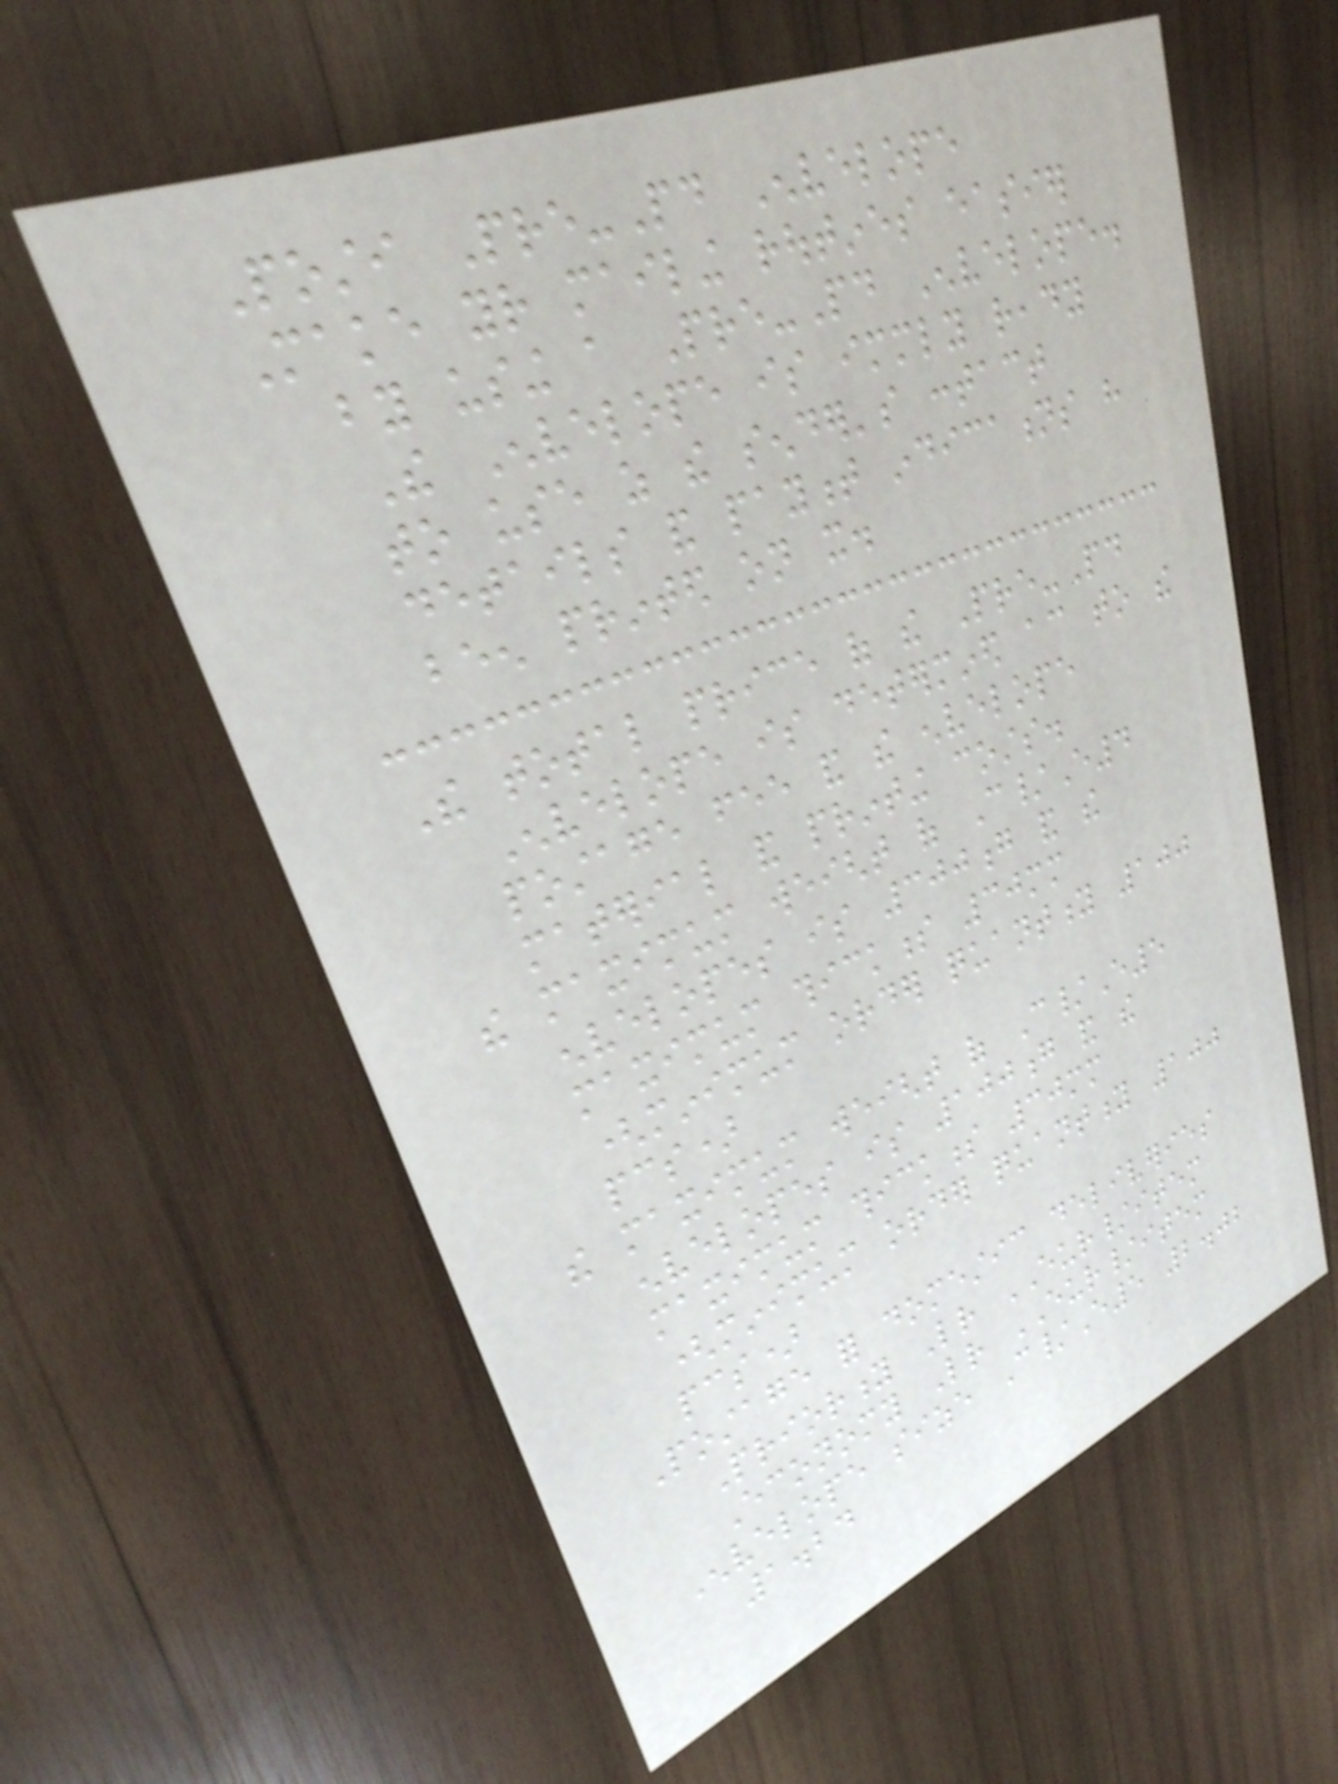Posti Pre-Paid Envelope
Make your mailing routines easier
by using a Pre-Paid Envelope.
The Envelope is immediately ready
to use as the sender's contact
details and payment indications have
been printed on it.
The total price of the Pre-Paid
Envelope is determined according to the
postage fee and the envelope
material and printing costs.
the maximum weight of C/E4
envelopes is 300g and the
maximum thickness 30mm
(minimum order quantity 100
pcs)
the maximum weight of C/E5
envelopes is 100g and the
maximum thickness 30mm
(minimum order quantity 100
pcs)
Postage for domestic deliveries
Priority Letter EUR/item
Economy Letter EUR/item
Envelope size C/E5 2.02
1.24
